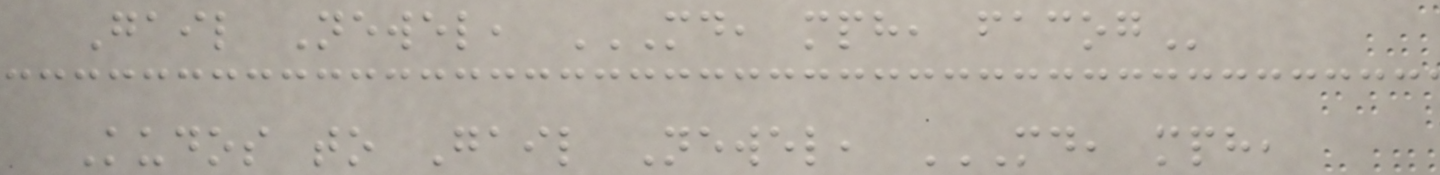Gail Newel, MD, MPH, FACOG
Kudos to Gail Newel, MD, MPH,
